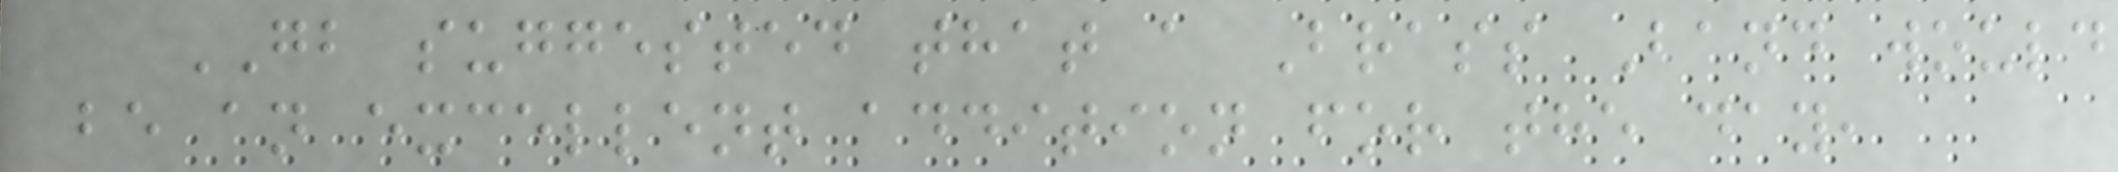GB suggested that a Brass Band would
be an excellent addition for the day,
